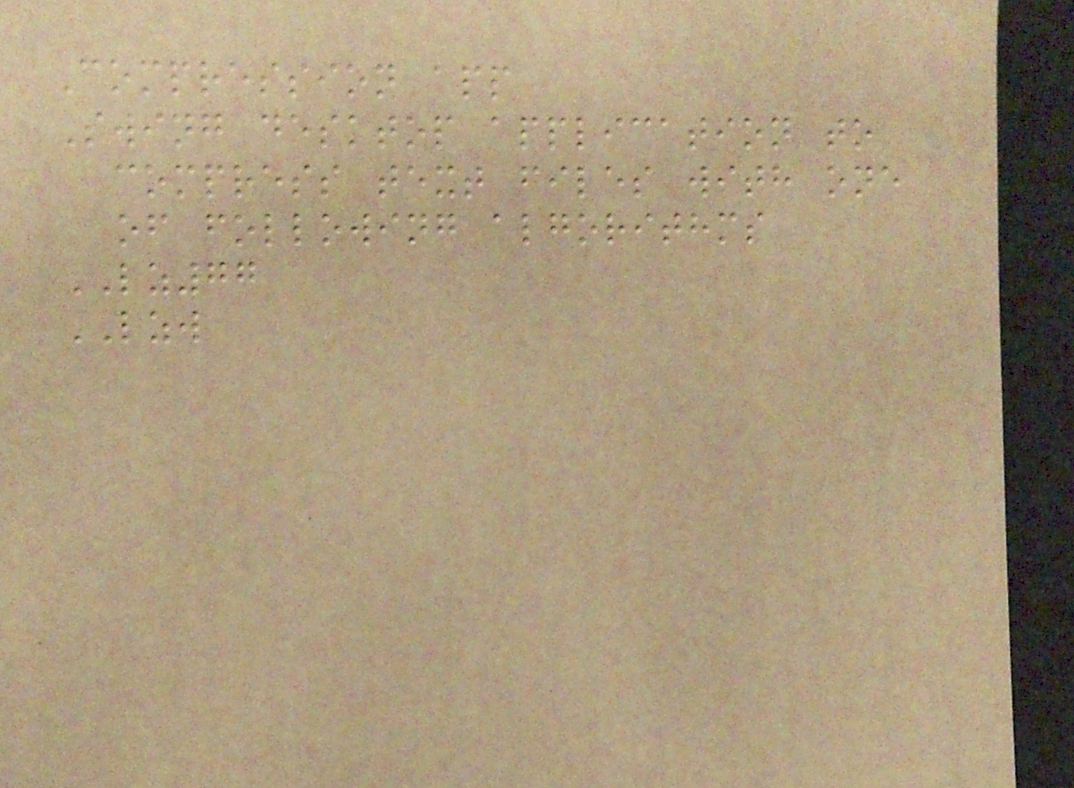Compression app
Swing desktop application to
compress text files with one
of following algorithms
LZ77
LZW
